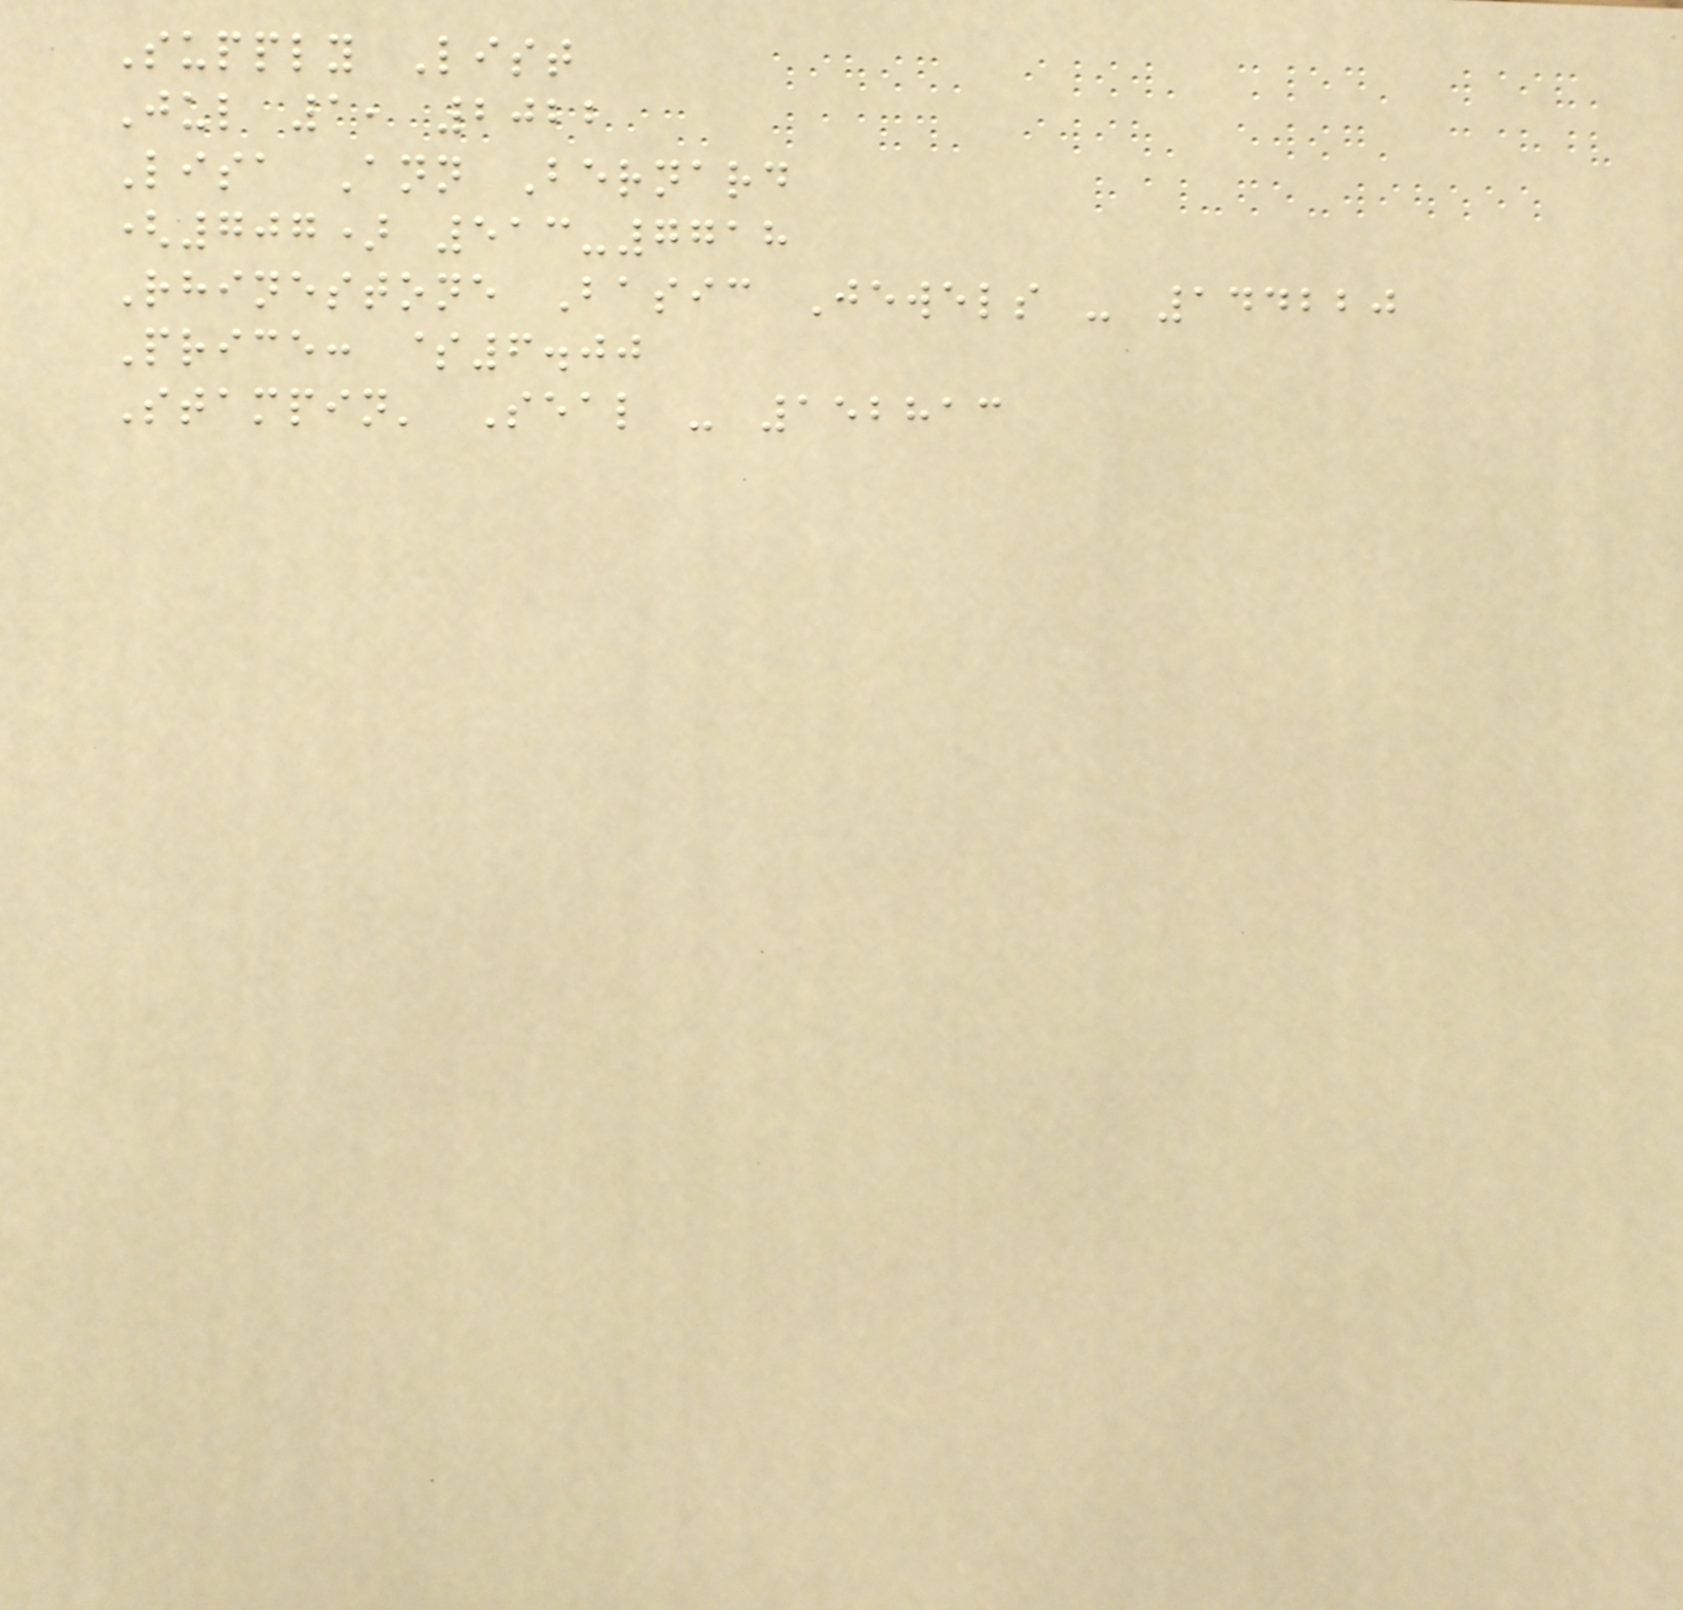Supply List
Jul 1, 2022
Lisa Ann Bernard
(707) 513-7718
Rhinestone Basic Jewels - 144220
Price: $6.00
Stampin' Seal - 152813
